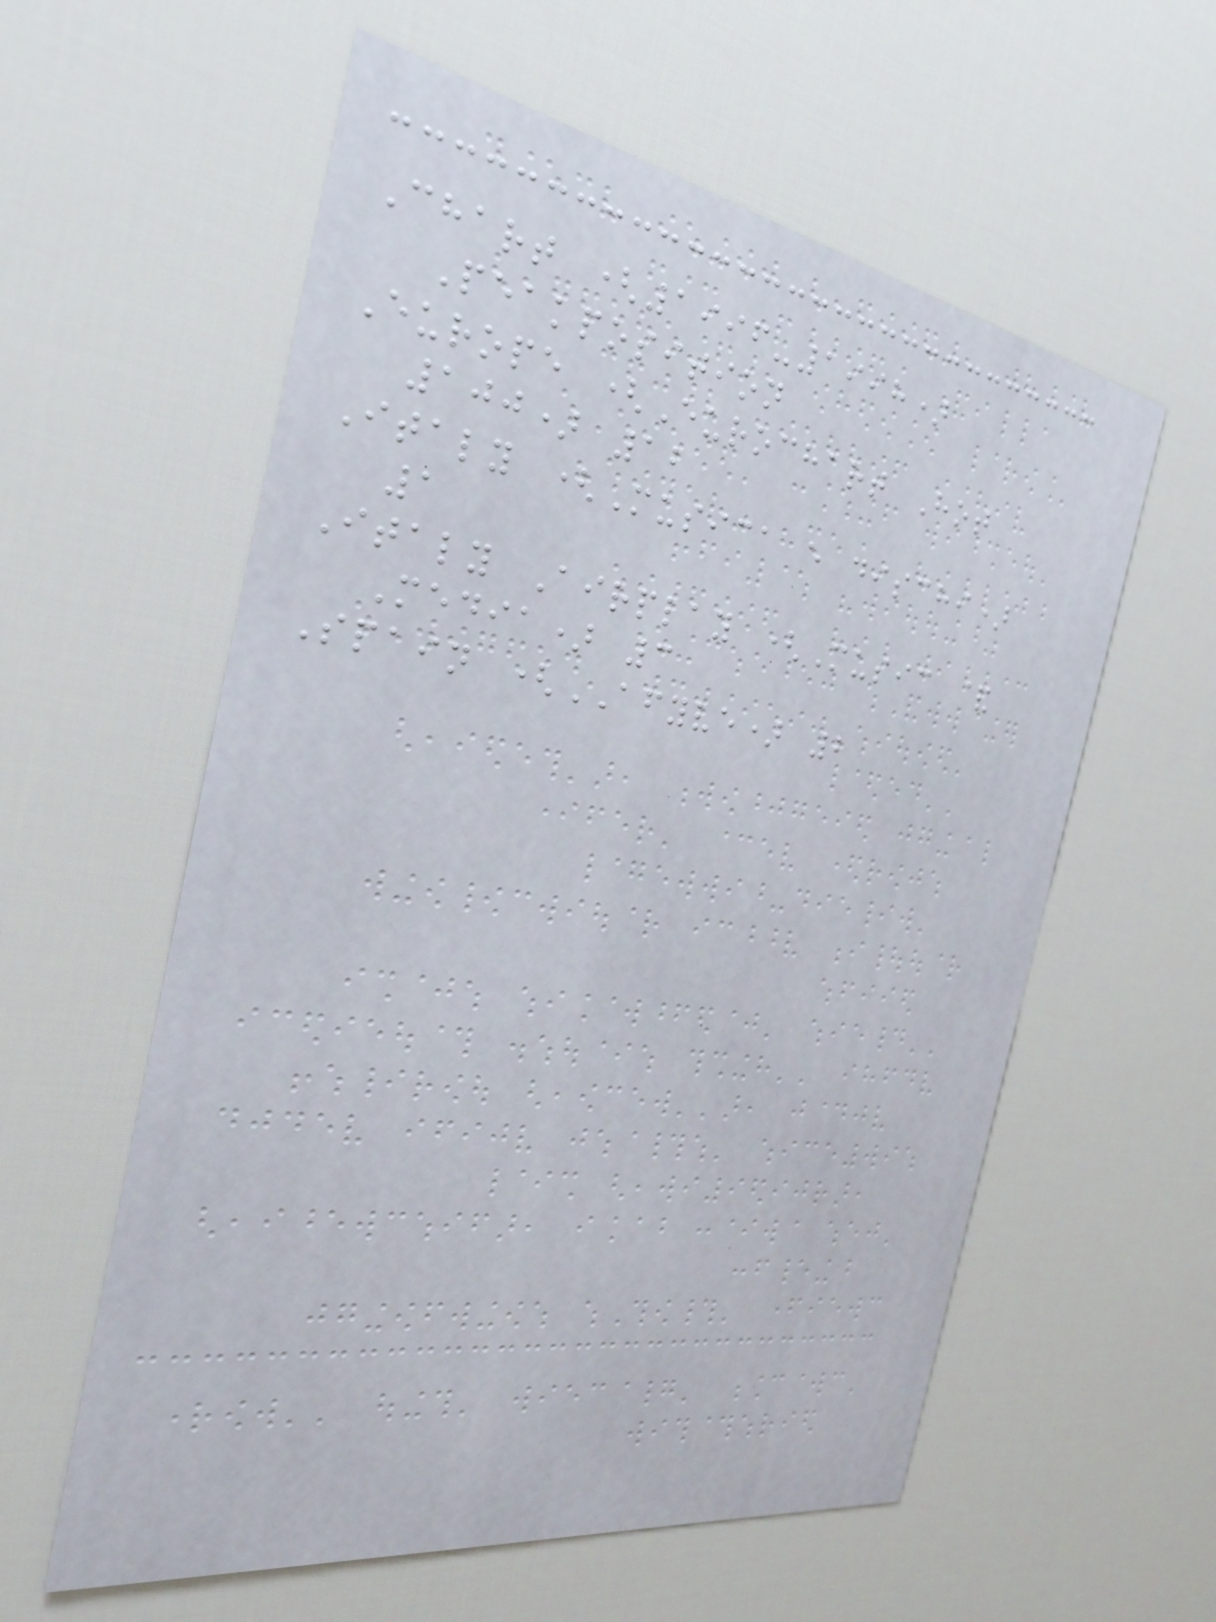Chart (1996-1998)
Peakposition
Europe (Eurochart Hot
100) 12
Italy (Musica e dischi)
1
Italy Airplay (Music &
Media) 3
Spain (AFYVE) 2
